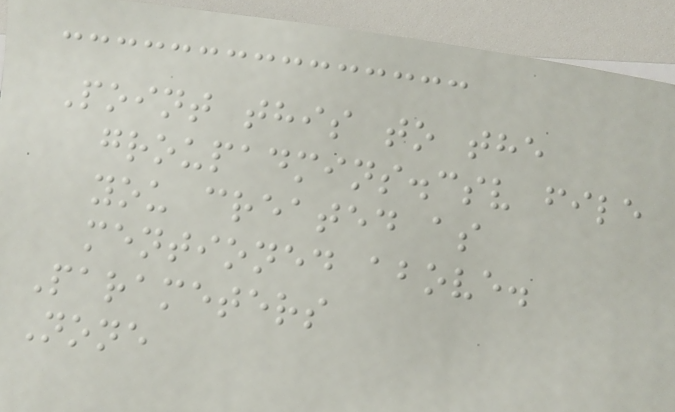Point this to the
groupadmins.csv file
you created as
mentioned above.
Parameters
None
